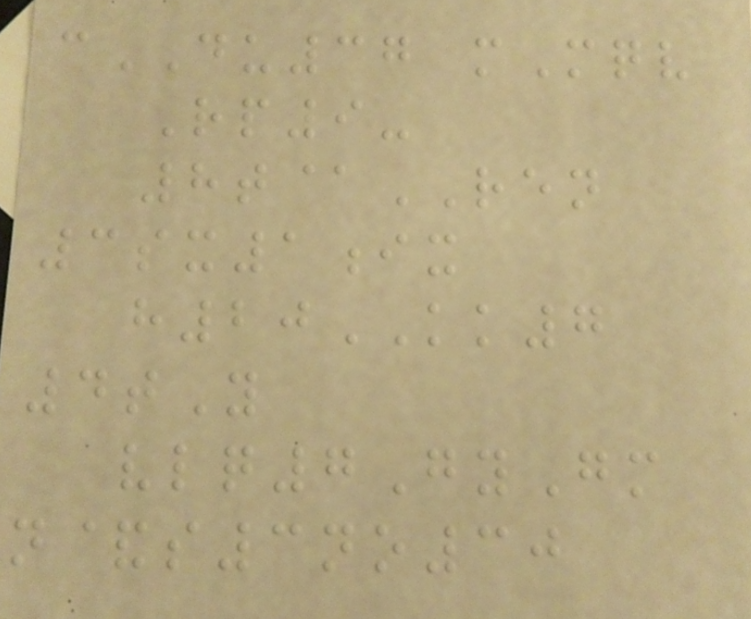cDU37 mMqv
Rp9-
8t@REN
3sx1ix
h20KK7
4tY
vlq7GyGm
n&s3no30
